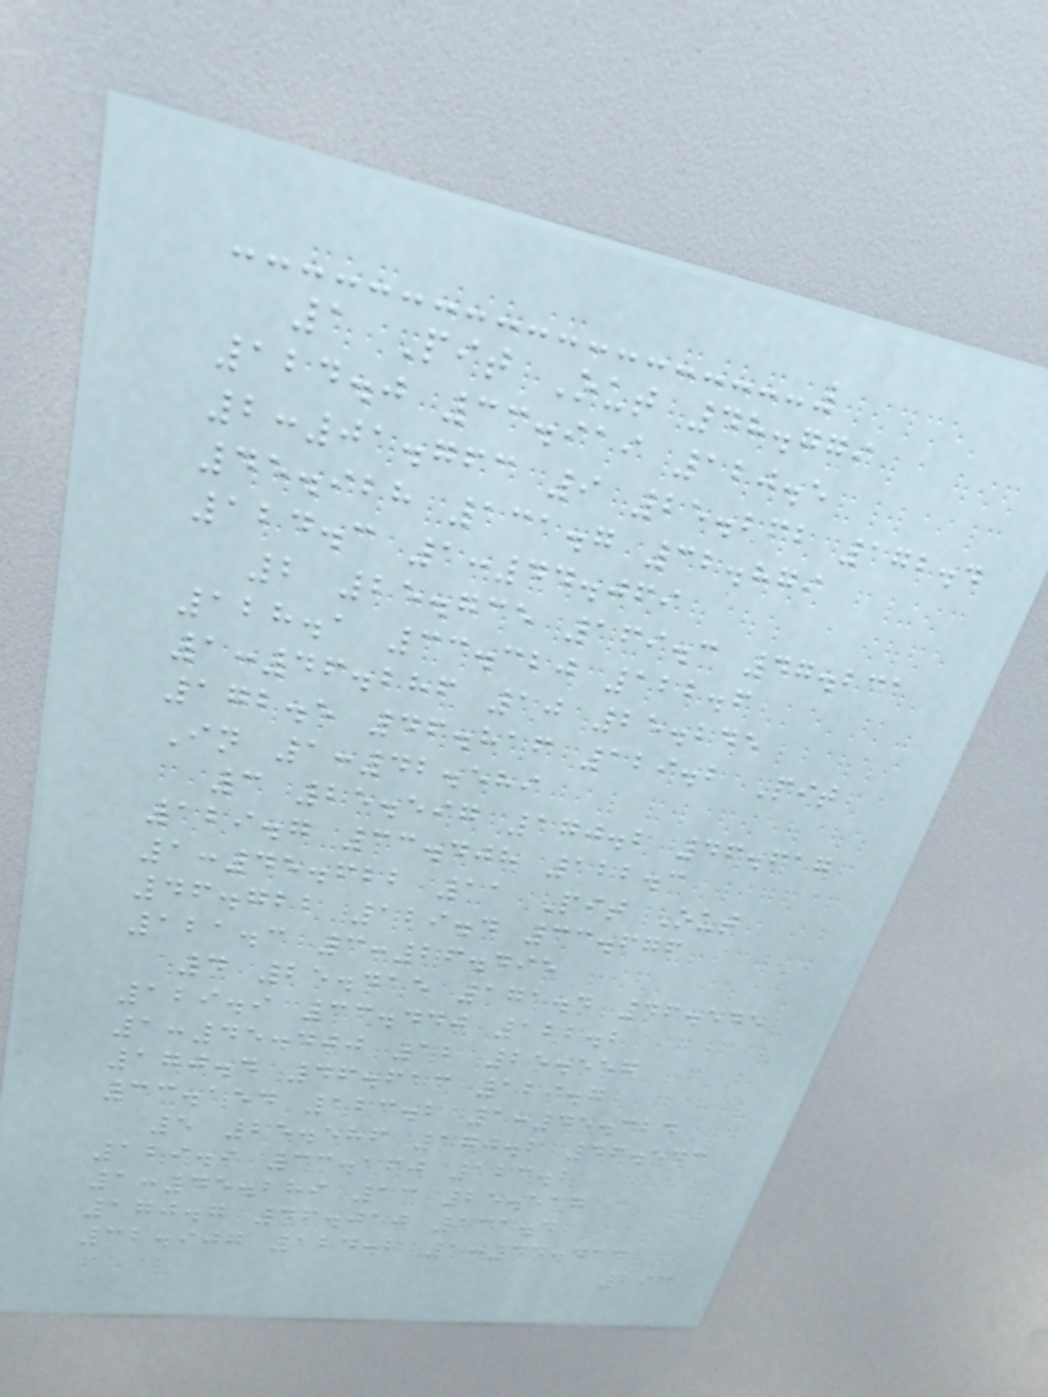1 Pit Out 48.779
124.0 33.919 120.5
2:01.763 9 25.262 172.4
45.928 131.7 32.879
124.3 1:44.069
2 25.735 169.3 47.231
128.1 33.320 122.6
1:46.286 10 25.245
172.5 46.816 129.2 Pit
In 1:42.589
3 25.597 170.2 46.617
129.7 33.408 122.3
1:45.622 11 Pit Out
46.722 129.4 33.676
121.3 3:26.495
4 25.415 171.4 46.545
129.9 33.440 122.2
1:45.400 12 25.557
170.4 46.613 129.7
33.154 123.2 1:45.324
5 25.586 170.2 46.543
129.9 33.160 123.2
1:45.289 13 25.517
170.7 46.010 131.4
32.907 124.2 1:44.434
293
